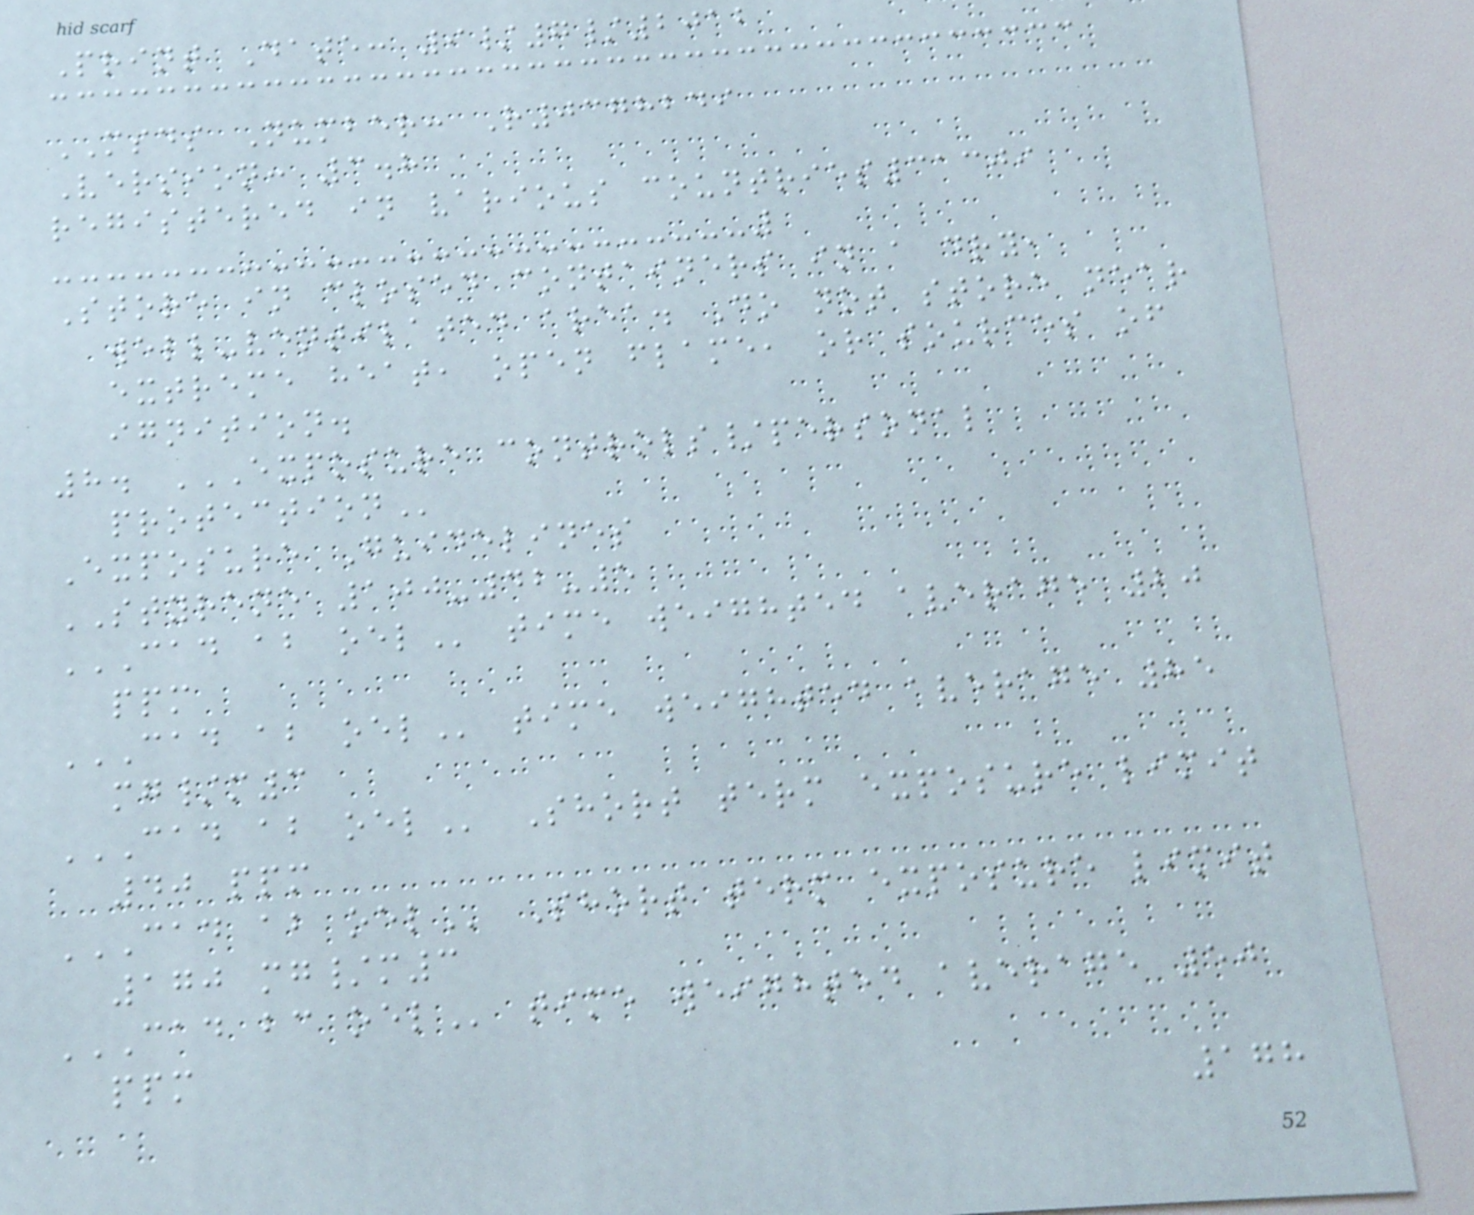Print Date: 9/7/2012
MSDS Number: R0378249
Version: 3.8
registered in various countries31309
Store in closed containers in a dry,
well-ventilated area. Do not store near
extreme heat, open flame, or sources of
ignition.
8. EXPOSURE CONTROLS/PERSONAL
PROTECTION
Exposure Guidelines
STYRENE 100-42-5
CAD AB OEL time weighted average 20
ppm
CAD AB OEL time weighted average 85
mg/m3
CAD AB OEL Short term exposure limit
40 ppm
CAD AB OEL Short term exposure limit
170 mg/m3
CAD BC OEL time weighted average 50
ppm
178
